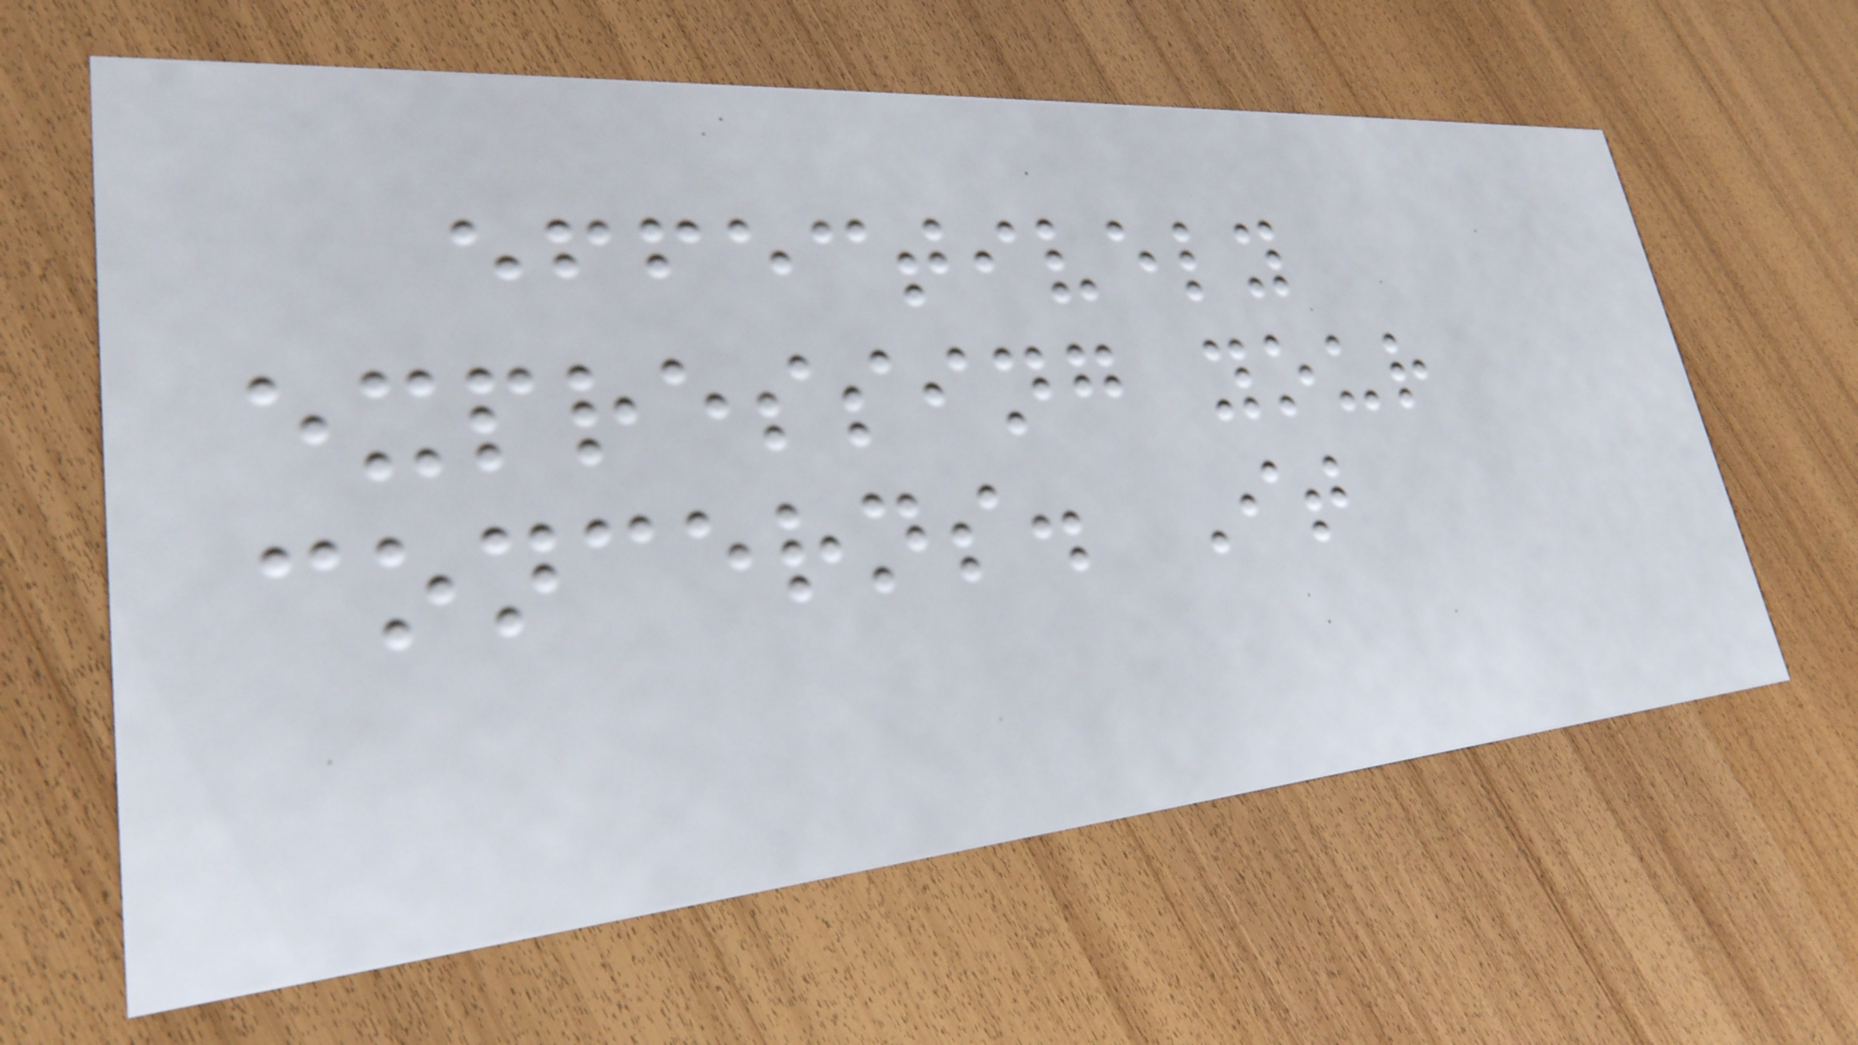effectively
expressing your
concerns. It
